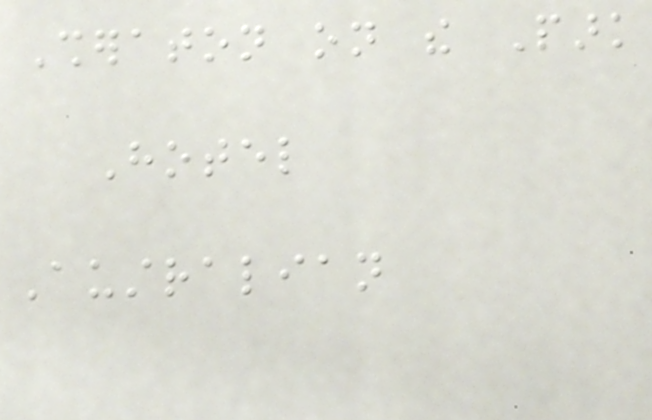Sheraton on the Park
Hotel
Australian
